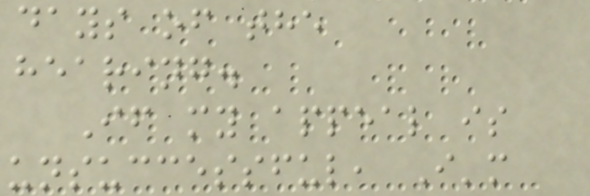days of the
hearing.
If my appeal is
unsuccessful, I'm
